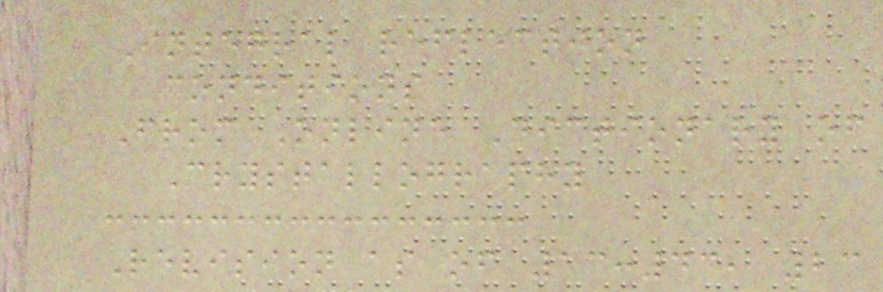Integral reflection
conditions
From Online Dictionary of
Crystallography
Revision as of 13:43, 23
